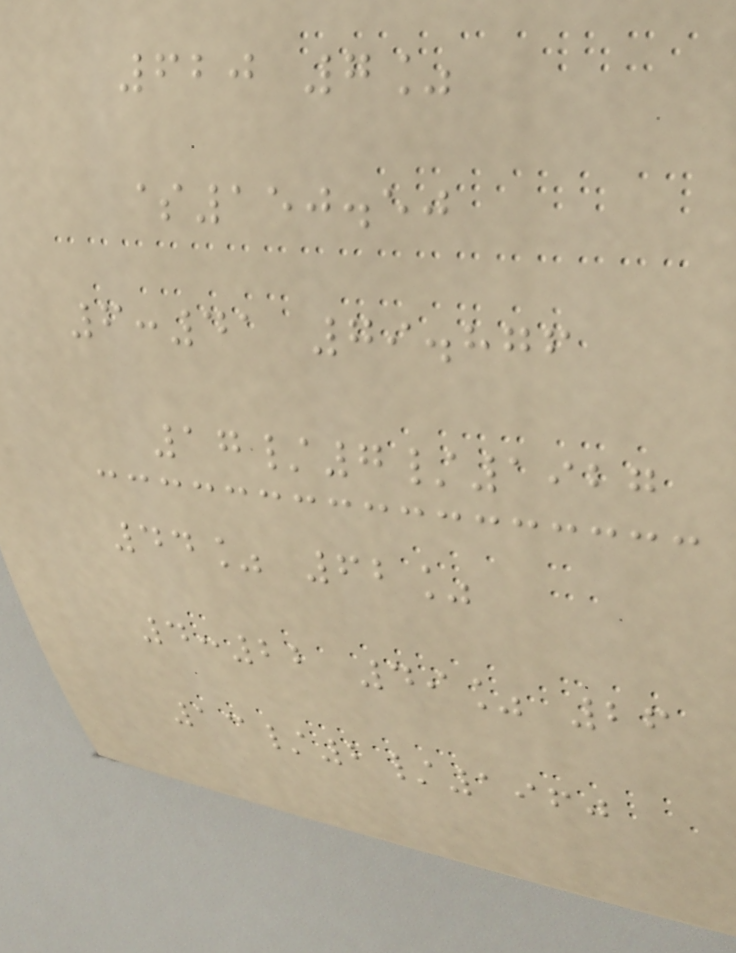620 7%
$150.50
6:41 79.876
17/7/1927
44% 62%
4:22 49% 26
13/2/1960
